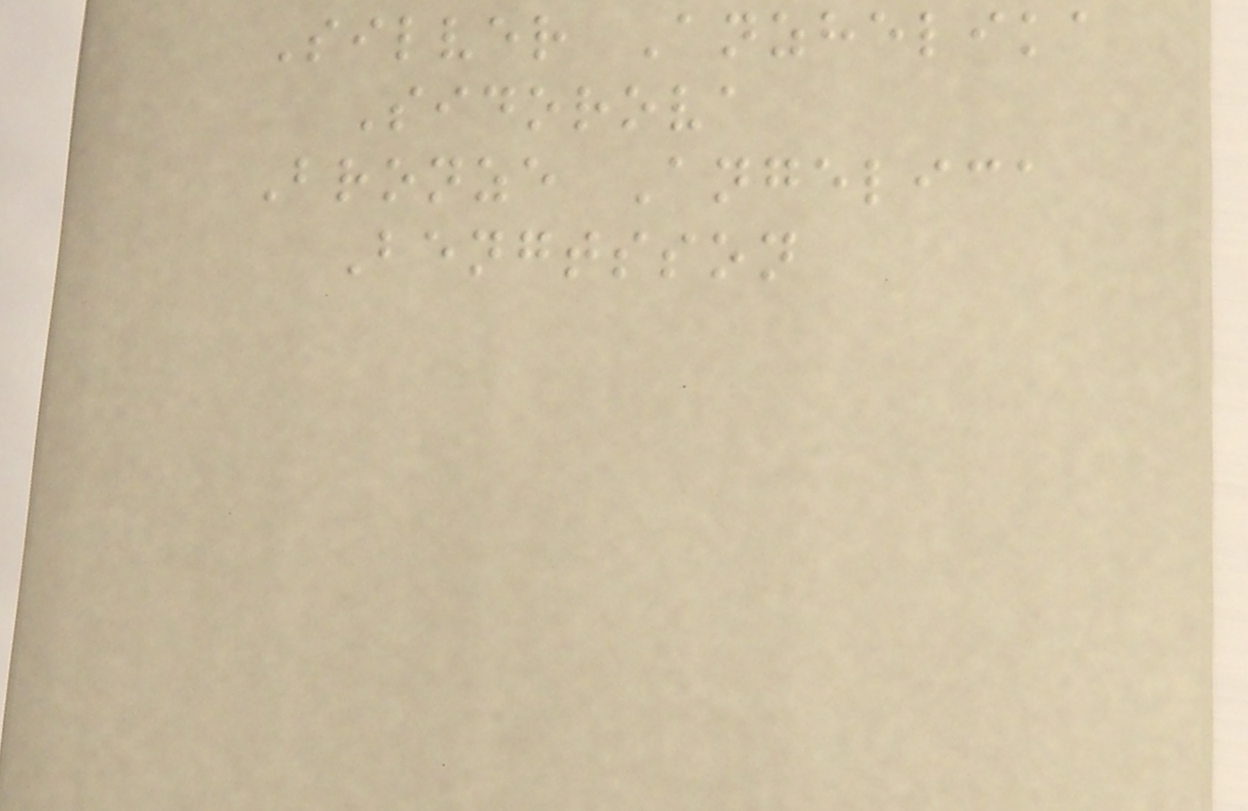Silver Anzhelika
Sidorova
Bronze Angelica
Bengtsson
